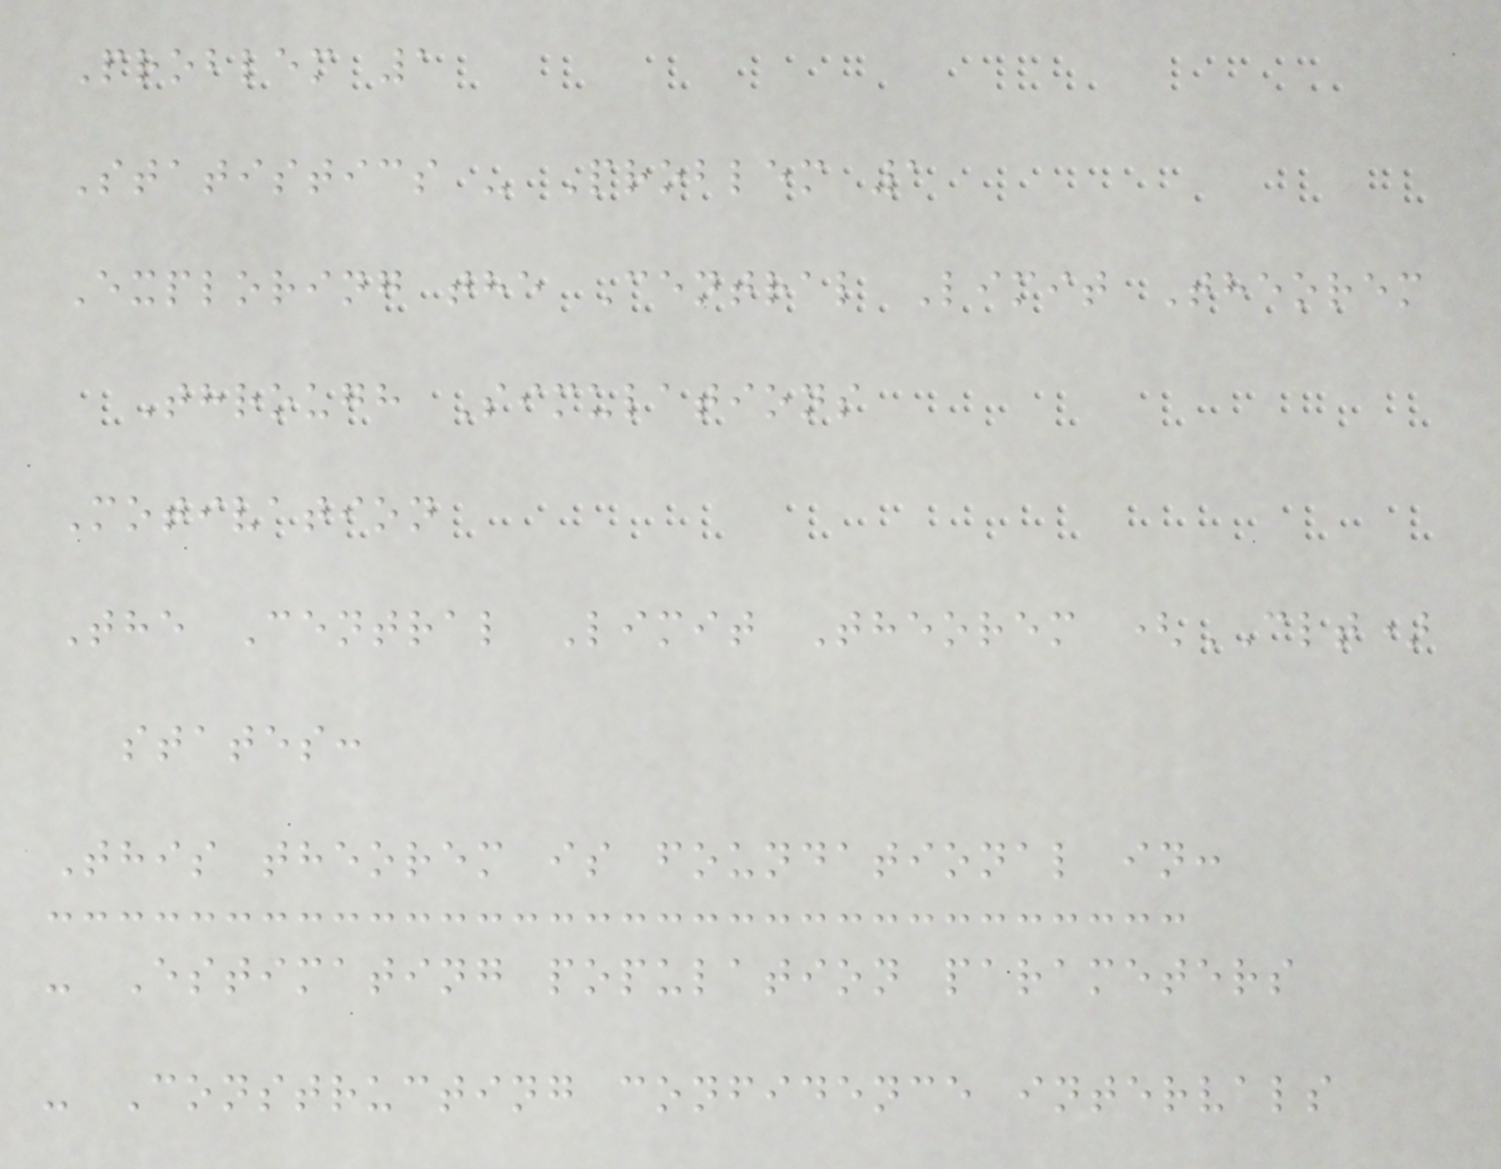Problem 1
Statistics - Problem 1
Exploring the Central Limit Theorem
Through Simulations
Motivation
The Central Limit Theorem (CLT)
states:
This theorem is foundational in:
- Estimating population parameters
- Constructing confidence intervals
